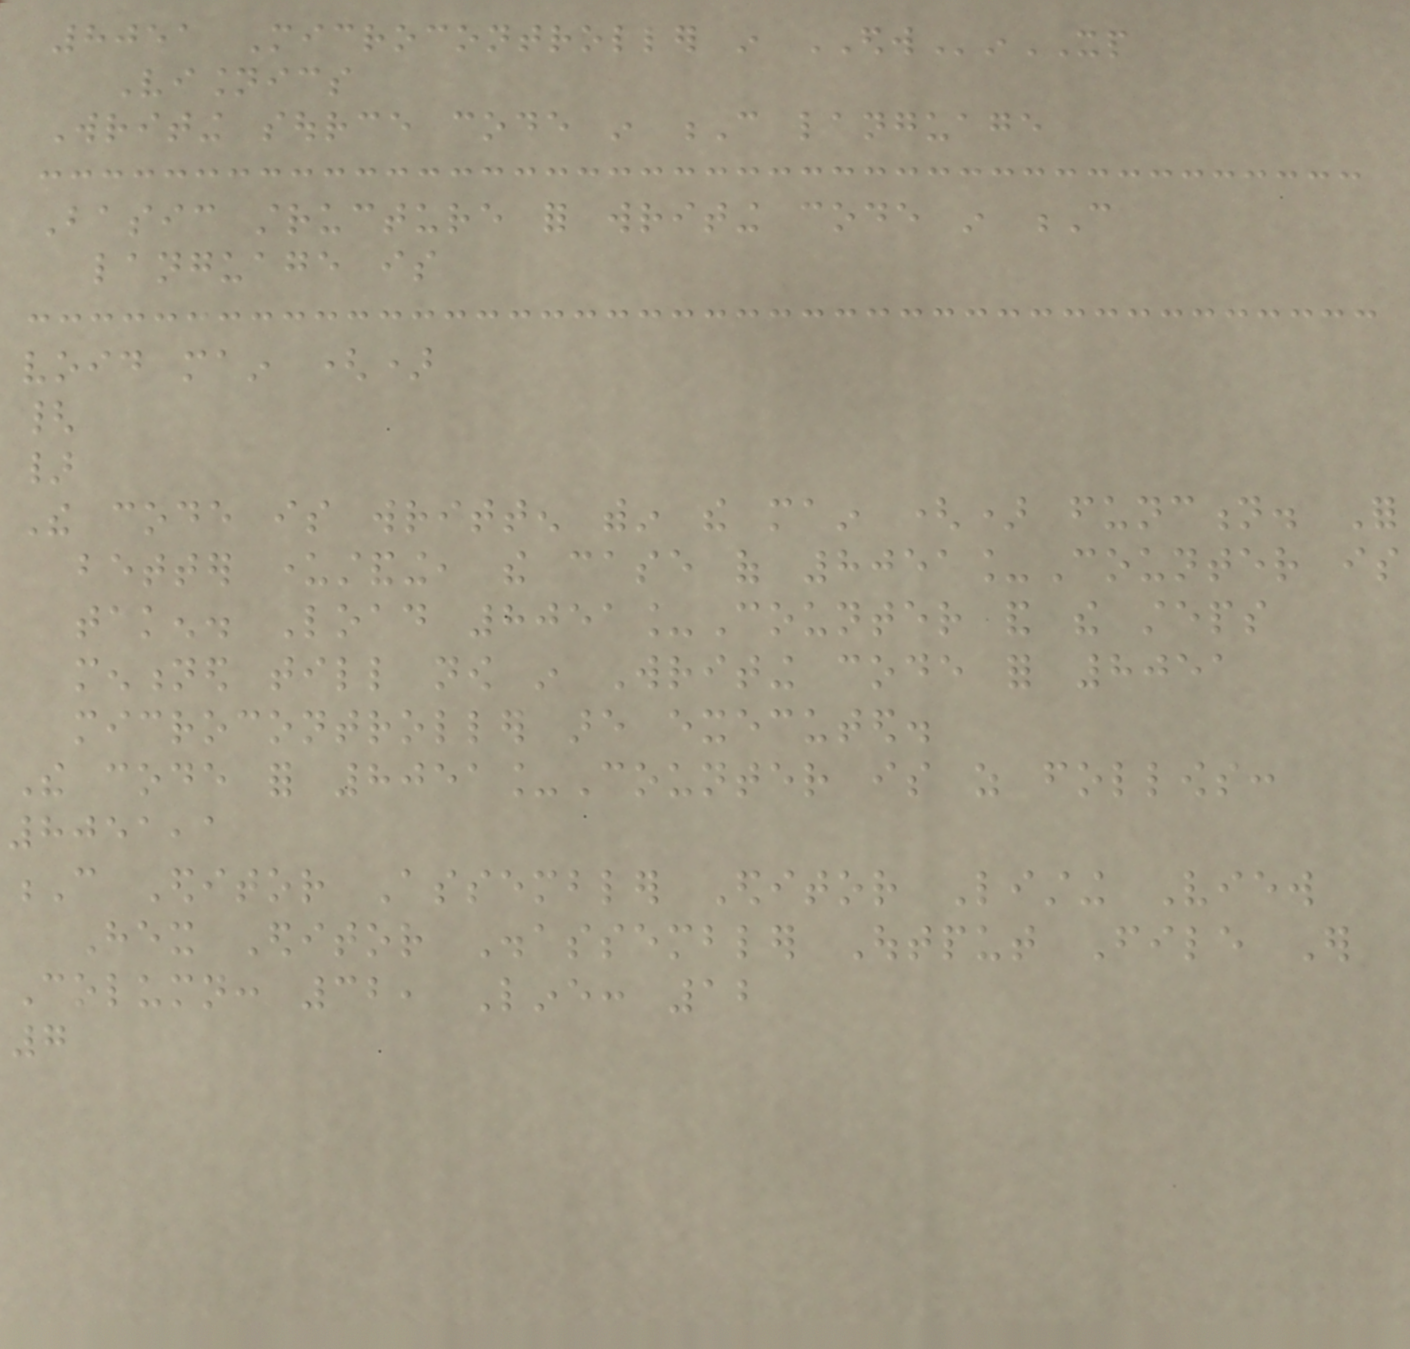8051 Microcontroller in EDWinXP
Visionics
Writing source code in C language
Basic structure for writing code in C
language is
void main ()
{
}
The code is written within the main () function. For
better understanding, the case of 8051_Counter is
taken. Load 8051_Counter and the steps
mentioned till now in Writing code for 8051
microcontroller are executed.
The code for 8051_Counter is as follows:
8051,1
C Editor Assembler Editor Listing View
Hex Editor Disassembler Output File Er
Column: 32, Line: 12
7
